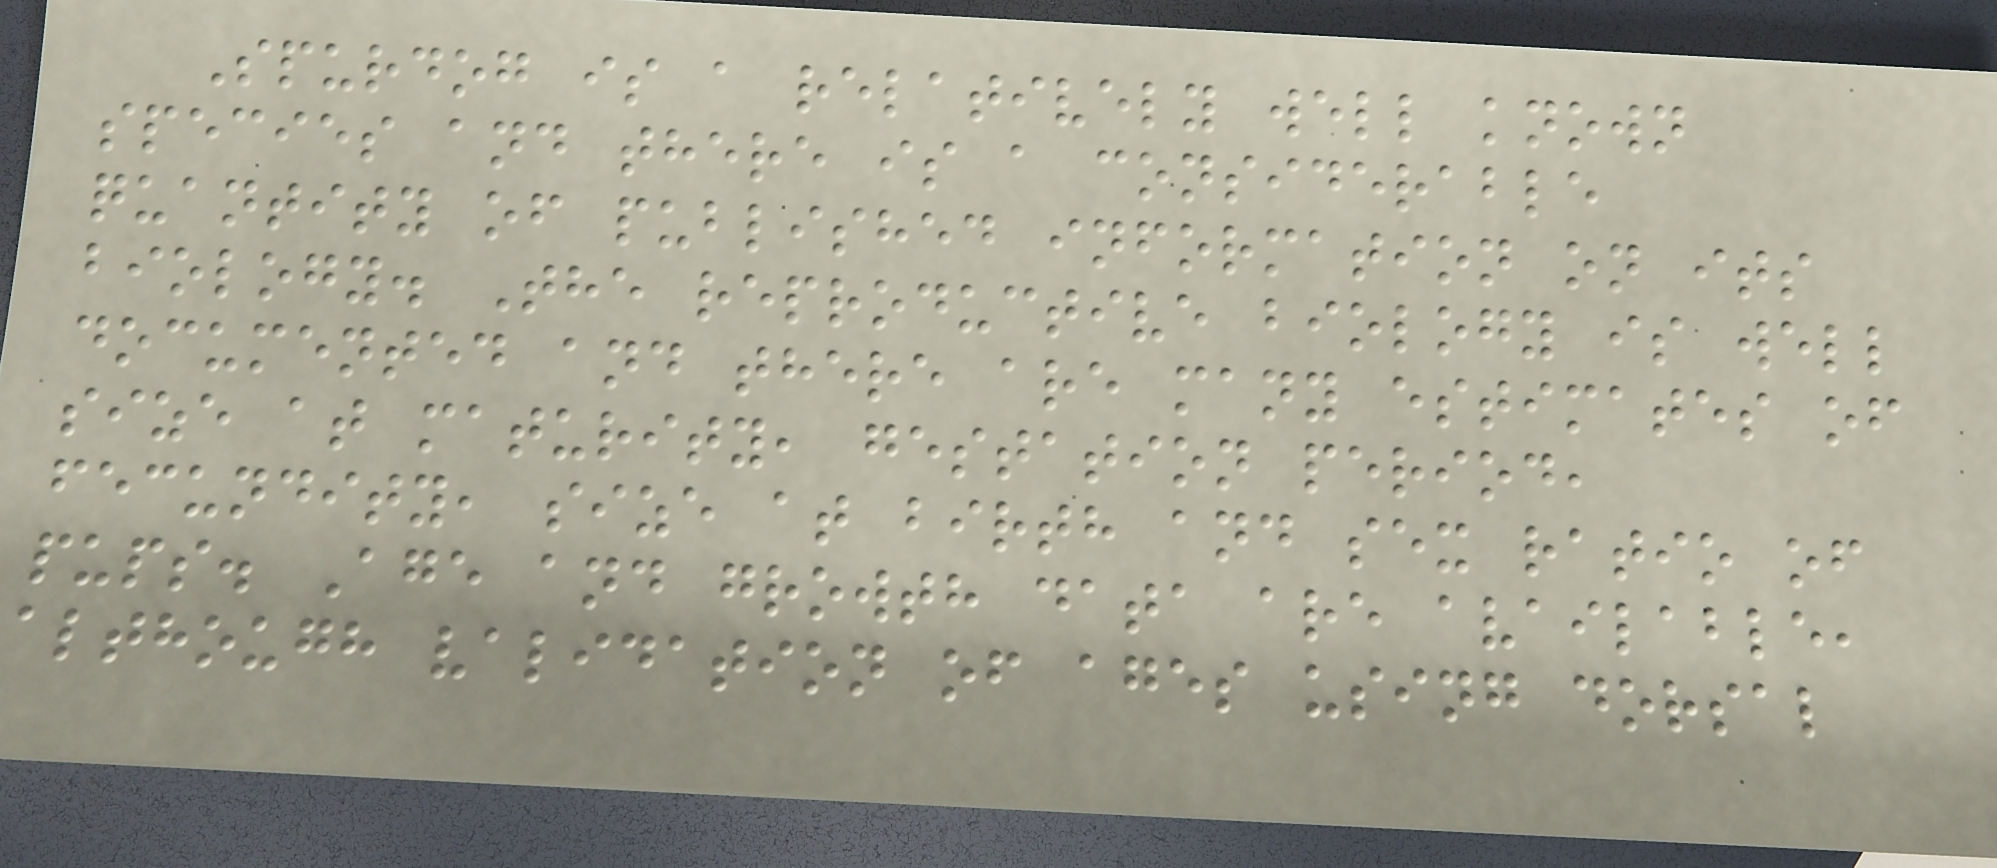Spurdog is a relatively well known
species and there is a considerable
quantity of published information on its
biology. The reproductive biology is well
documented and there are many estimates of
size at maturity, gestation period,
fecundity, size at birth and sex ratio of
pups. Age and growth data are available,
although validation of ages using dorsal
